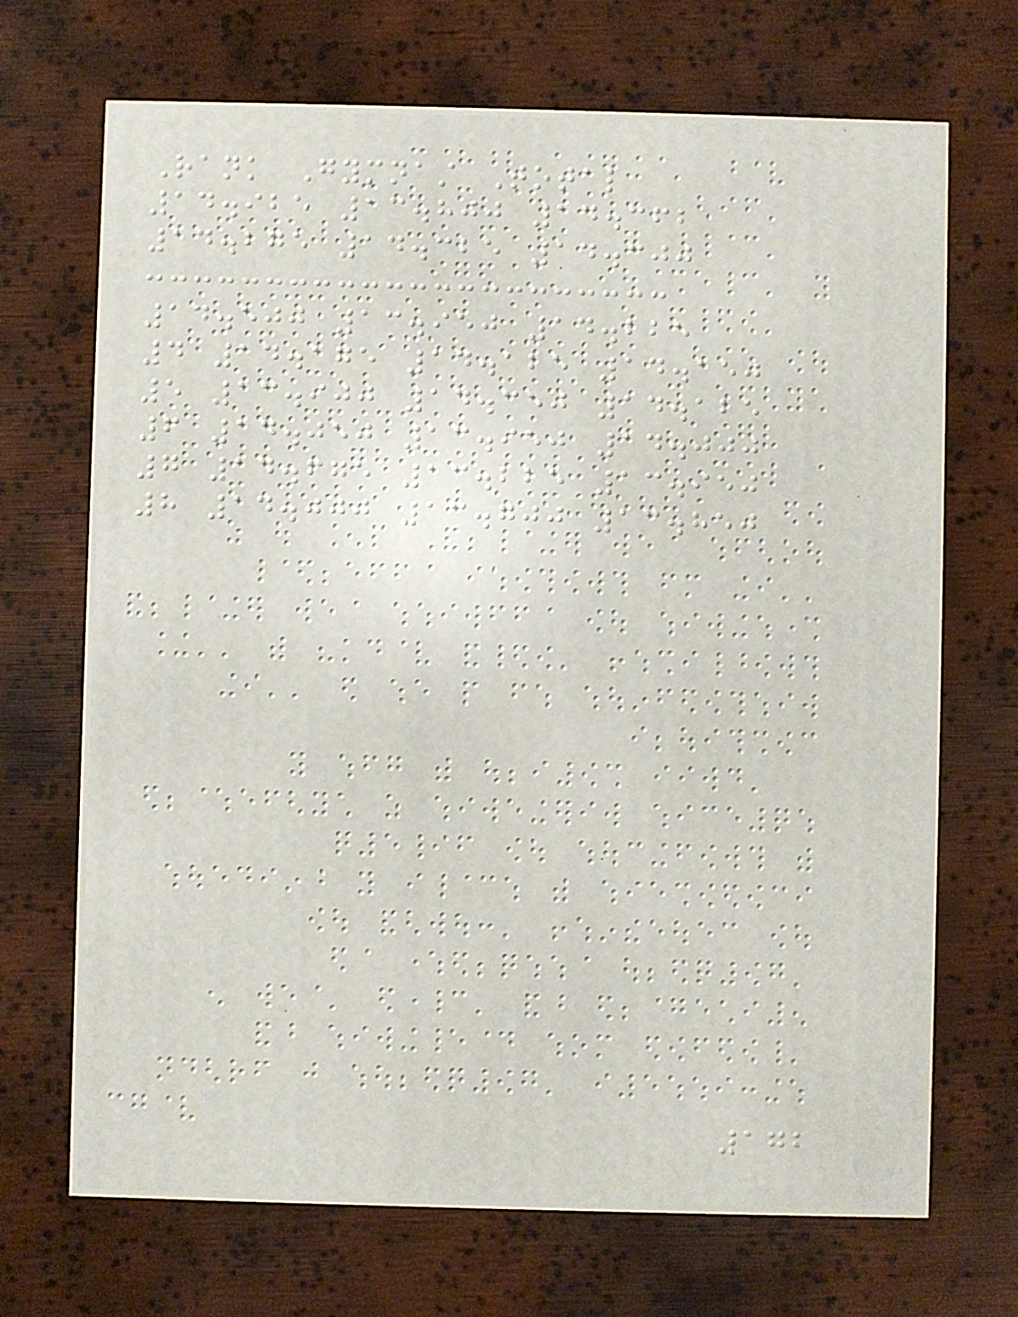Rank Gymnast Total
14.925 13.800 14.362
14.275 14.325 14.300
14.500 13.950 14.225
4 14.175 14.125 14.150
5 13.900 14.350 14.125
6 14.050 13.950 14.000
7 14.675 13.225 13.950
8 14.000 13.700 13.850
172
